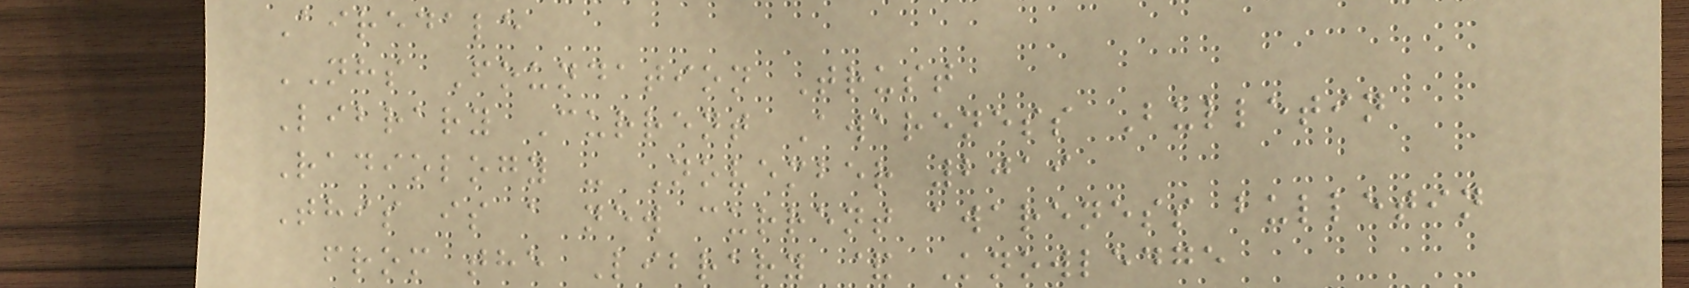Airedale
NHS Foundation Trust
Library Current Awareness Bulletin
Radiology - November 2019
This is a new current awareness bulletin
from the Library & Knowledge
